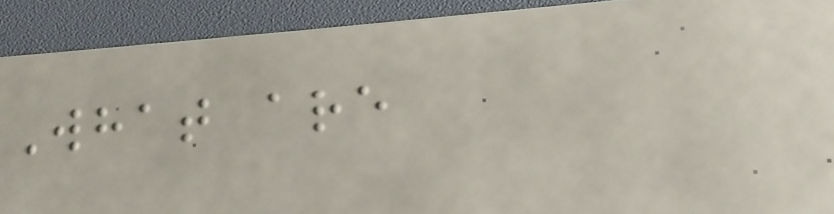What are
